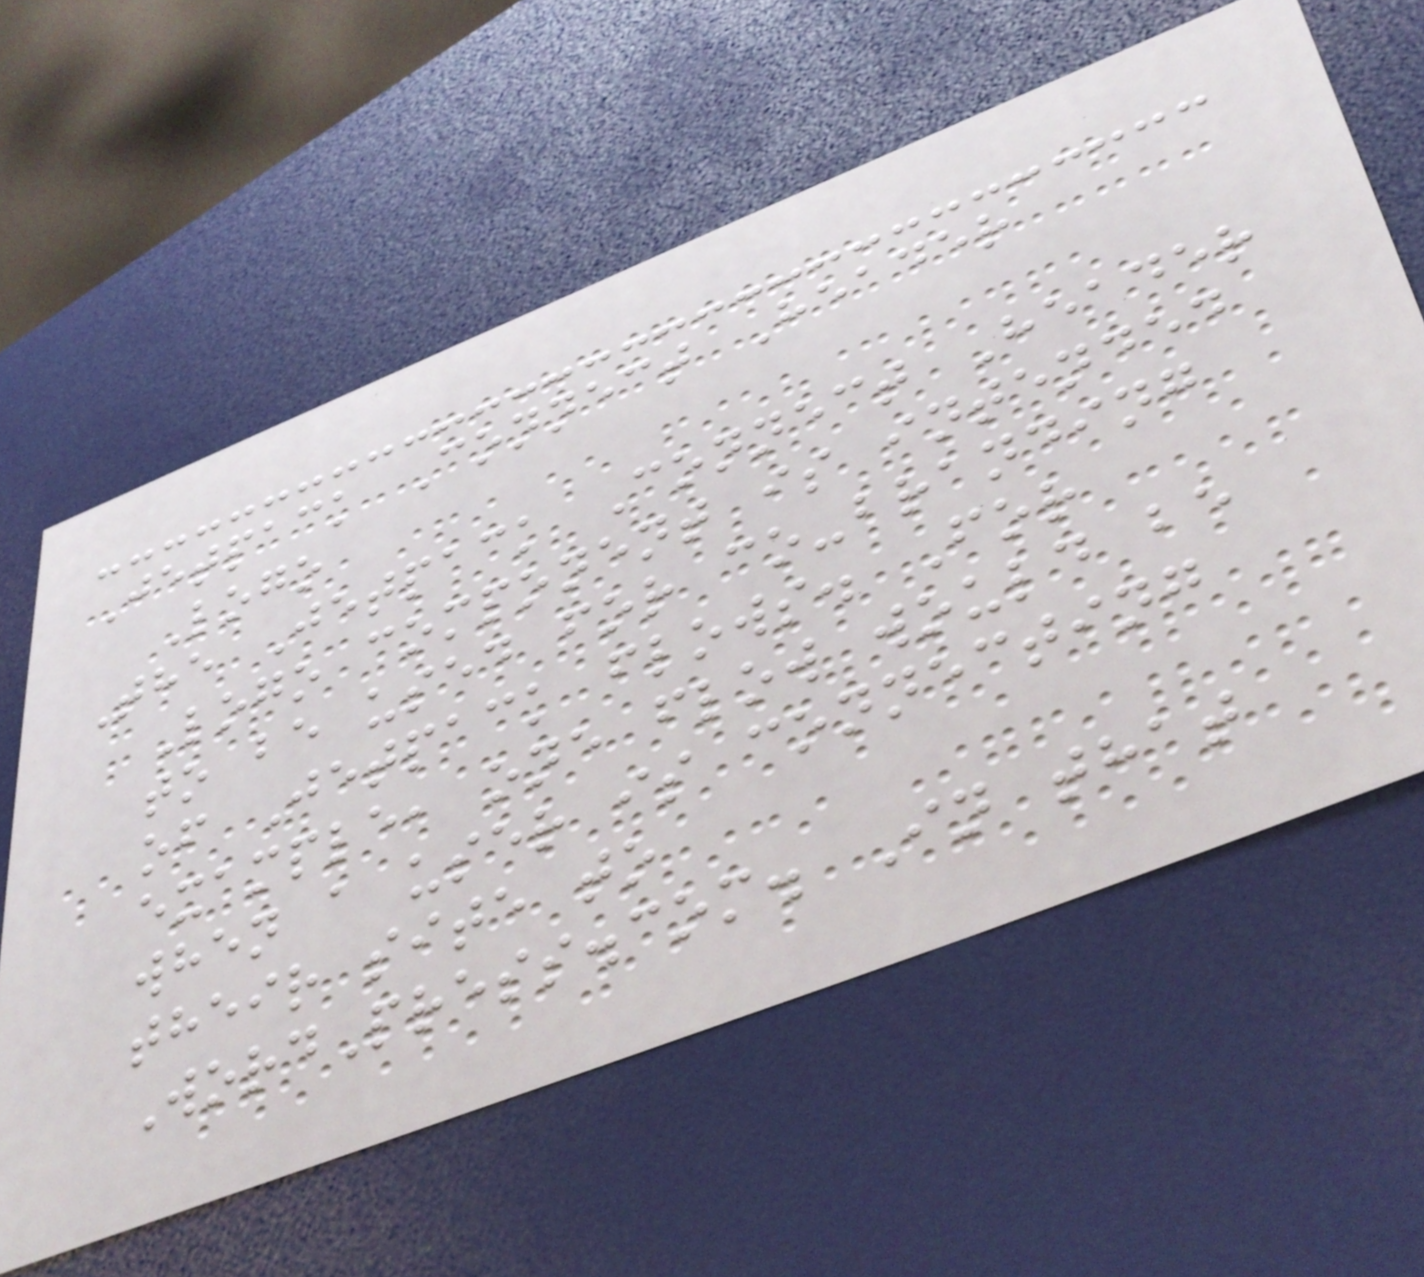Jetpack Connect Header
Logo
The Jetpack Connect Header
Logo component is intended
to be used for co-branding
of Jetpack flows. For
example, one flow would be
when a user is connecting
their site to
WordPress.com. In that
